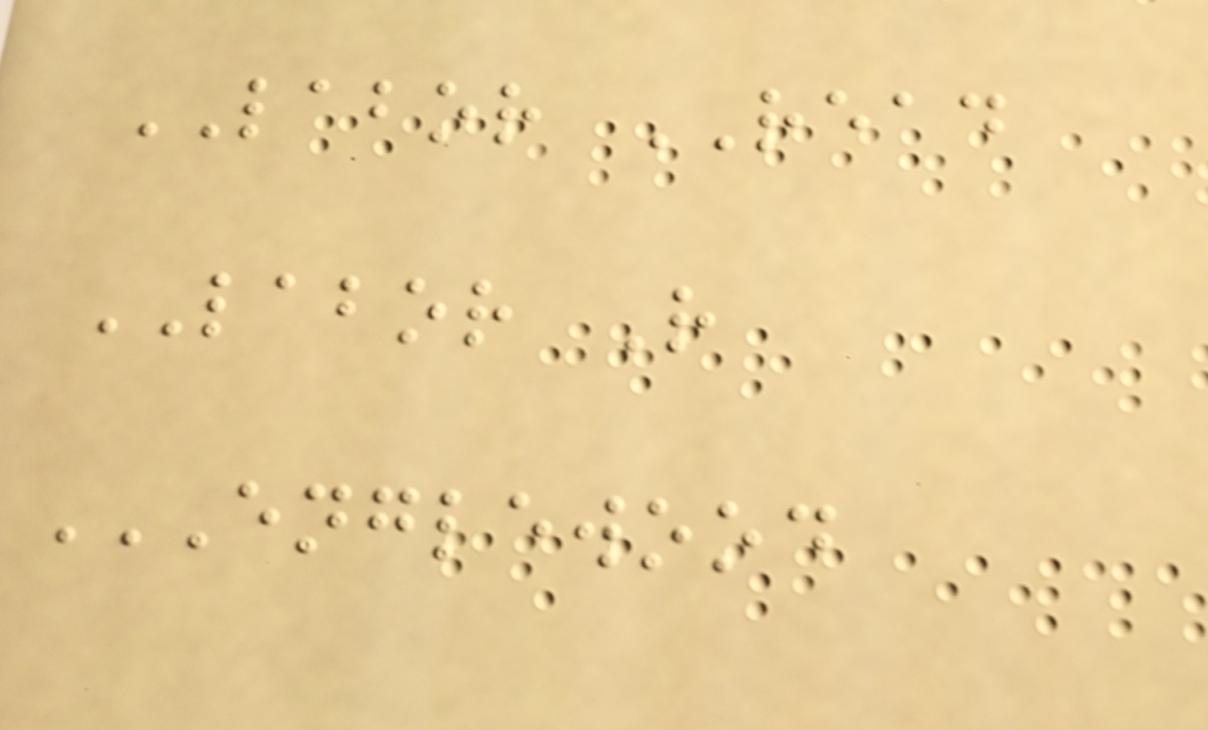LABOR READ
LABOR R
ENGLEWOOD
